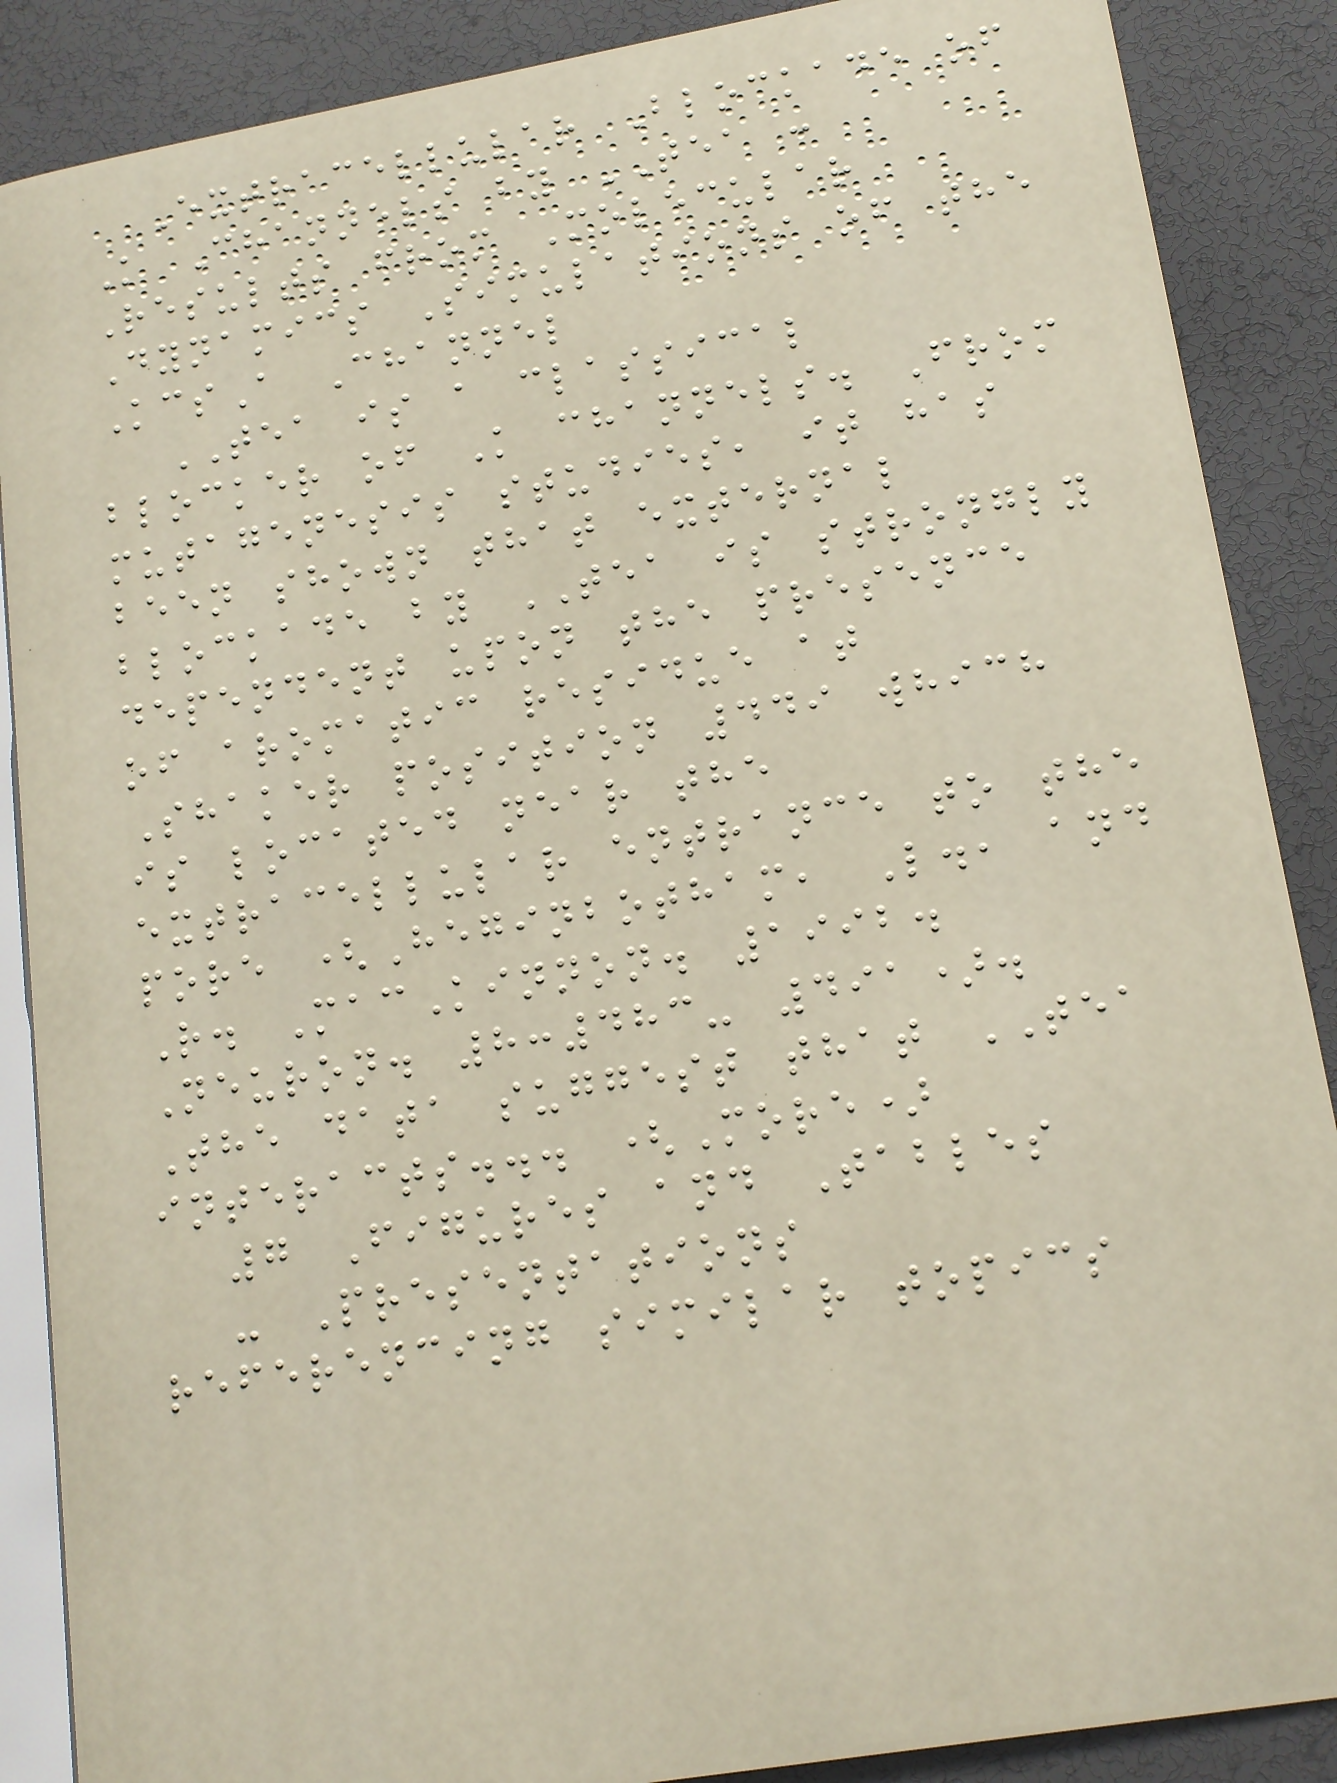Extracellular Blockade of
K Channels by TEA :
Results from Molecular
Dynamics Simulations of the
KcsA Channel
TEA is a classical
blocker of K channels. From
mutagenesis studies, it has
been shown that external
blockade by TEA is strongly
dependent upon the presence
of aromatic residue at
Shaker position 449 which
is located near the
extracellular entrance to the
pore (Heginbotham, L., and
R. MacKinnon. 1992.
Neuron. 8:483- 491).
The data suggest that TEA
interacts... (More)
7 Figures and Tables
- Presentations
referencing similar topics
